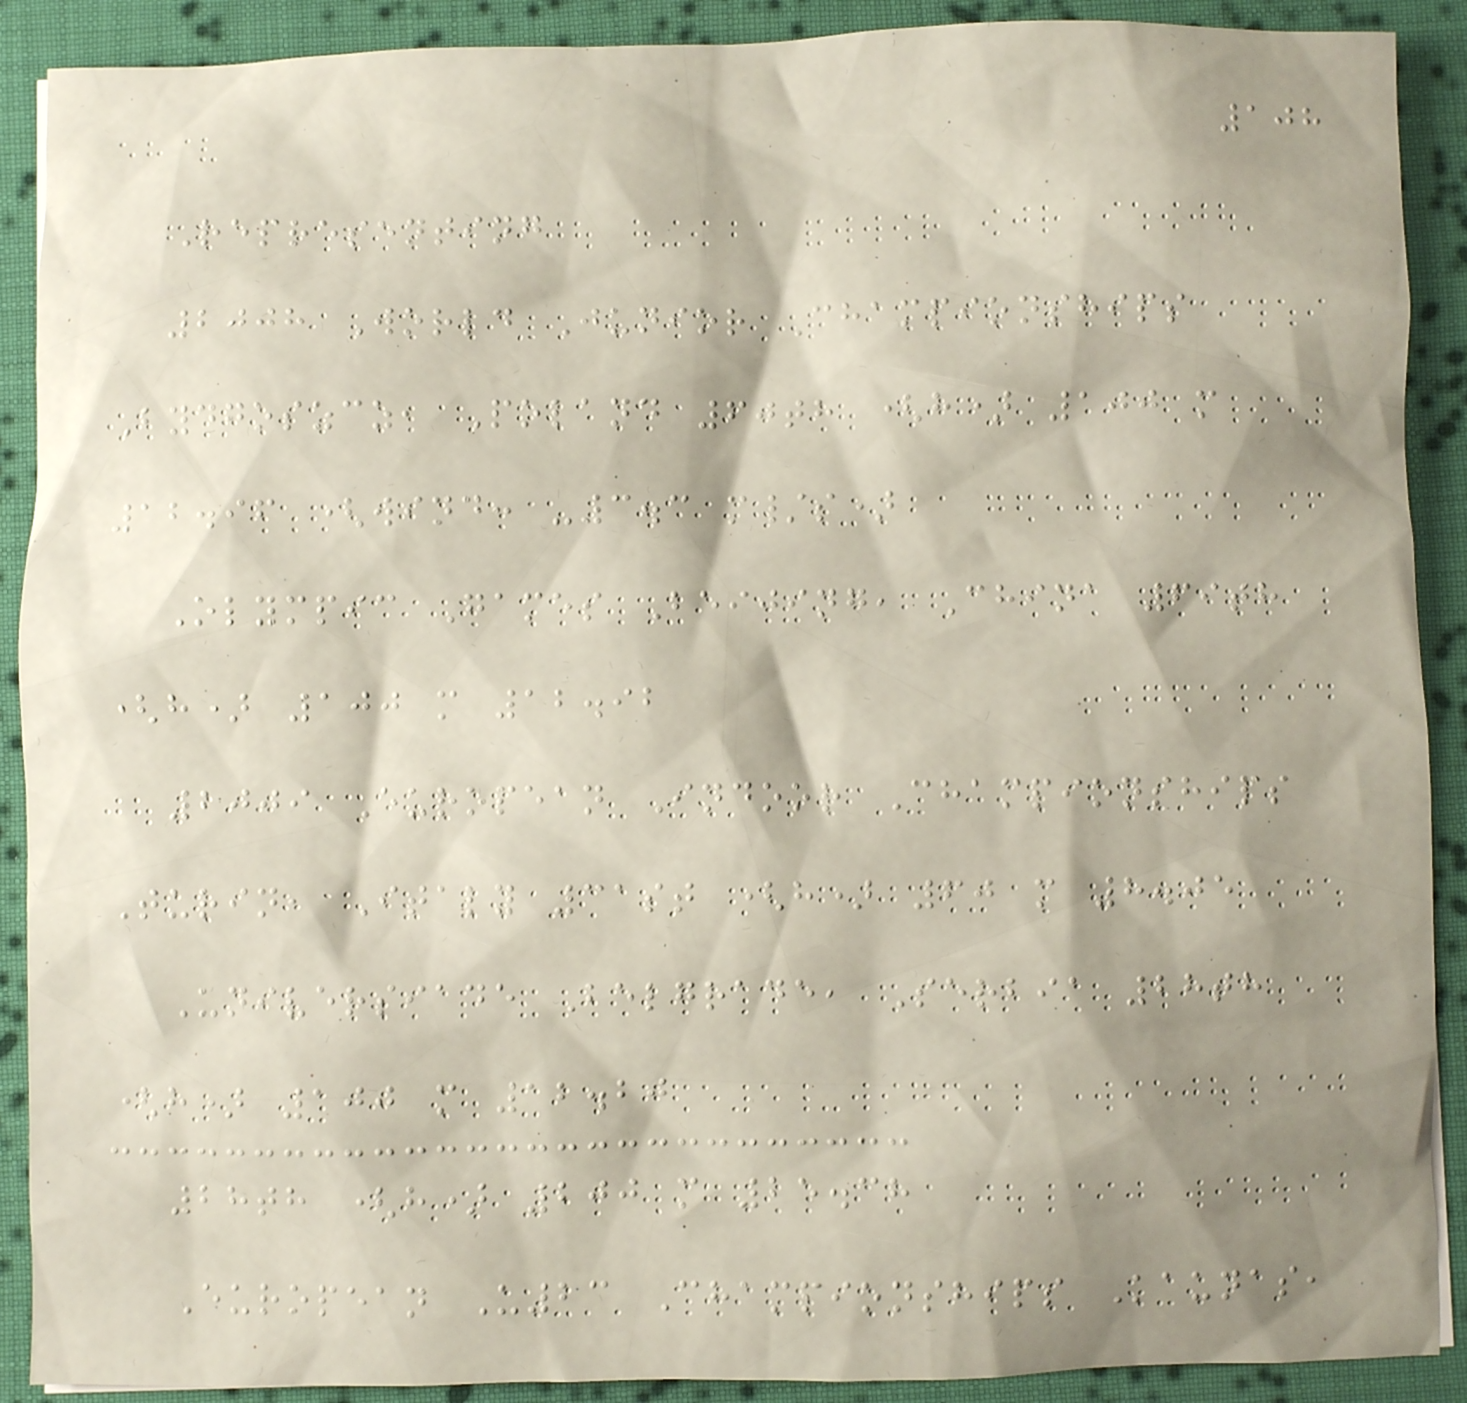108
Representing
2008 World Junior Championships
Bydgoszcz, Poland 60th (h) 100 m
12.96 (wind: -3.3 m/s)
Olympic Games Beijing, China 69th
(h) 100 m 12.92
2009 European Indoor Championships
Turin, Italy 31st (h) 60 m 8.05
Universiade Belgrade, Serbia 28th
(h) 100 m 12.20
28th (h) 200 m 25.38
European U23 Championships Kaunas,
